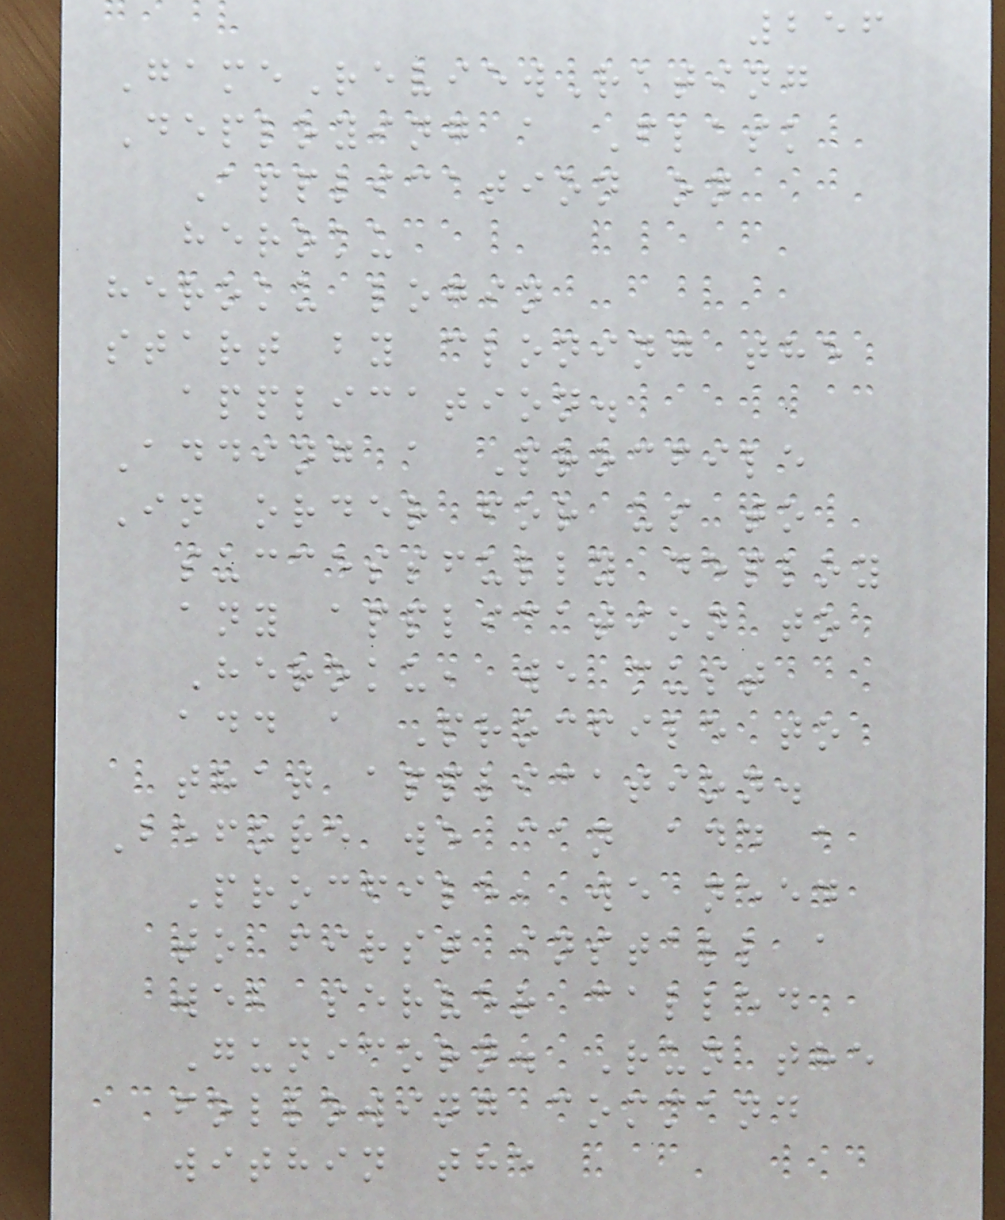256
GameReviewRating
Deploying a Flask
Application on
heroku
heroku login
start by cloning the
application.
Adding a Procfile
In order for us to
successfully deploy
any application to
Heroku, we must
add a Procfile to
that application.
Before we can add a
Procfile, we need
to first install a
web server called
Gunicorn. Run the
following command
within the
